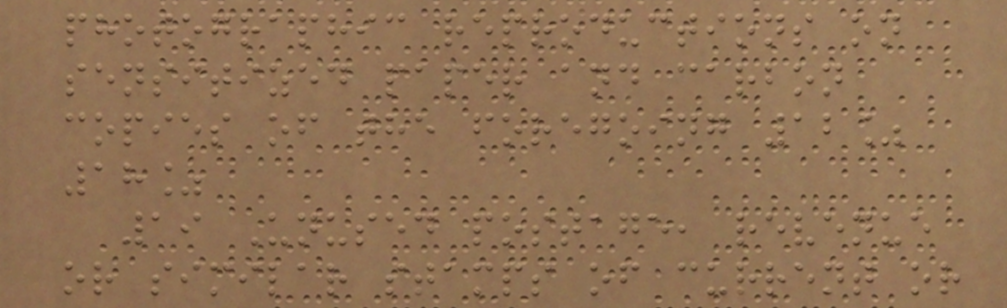photographic reproductions on
sensitized paper and carbon
copies of the foregoing 12%
18%
19 Unused postage, revenue
or similar stamps of current or
